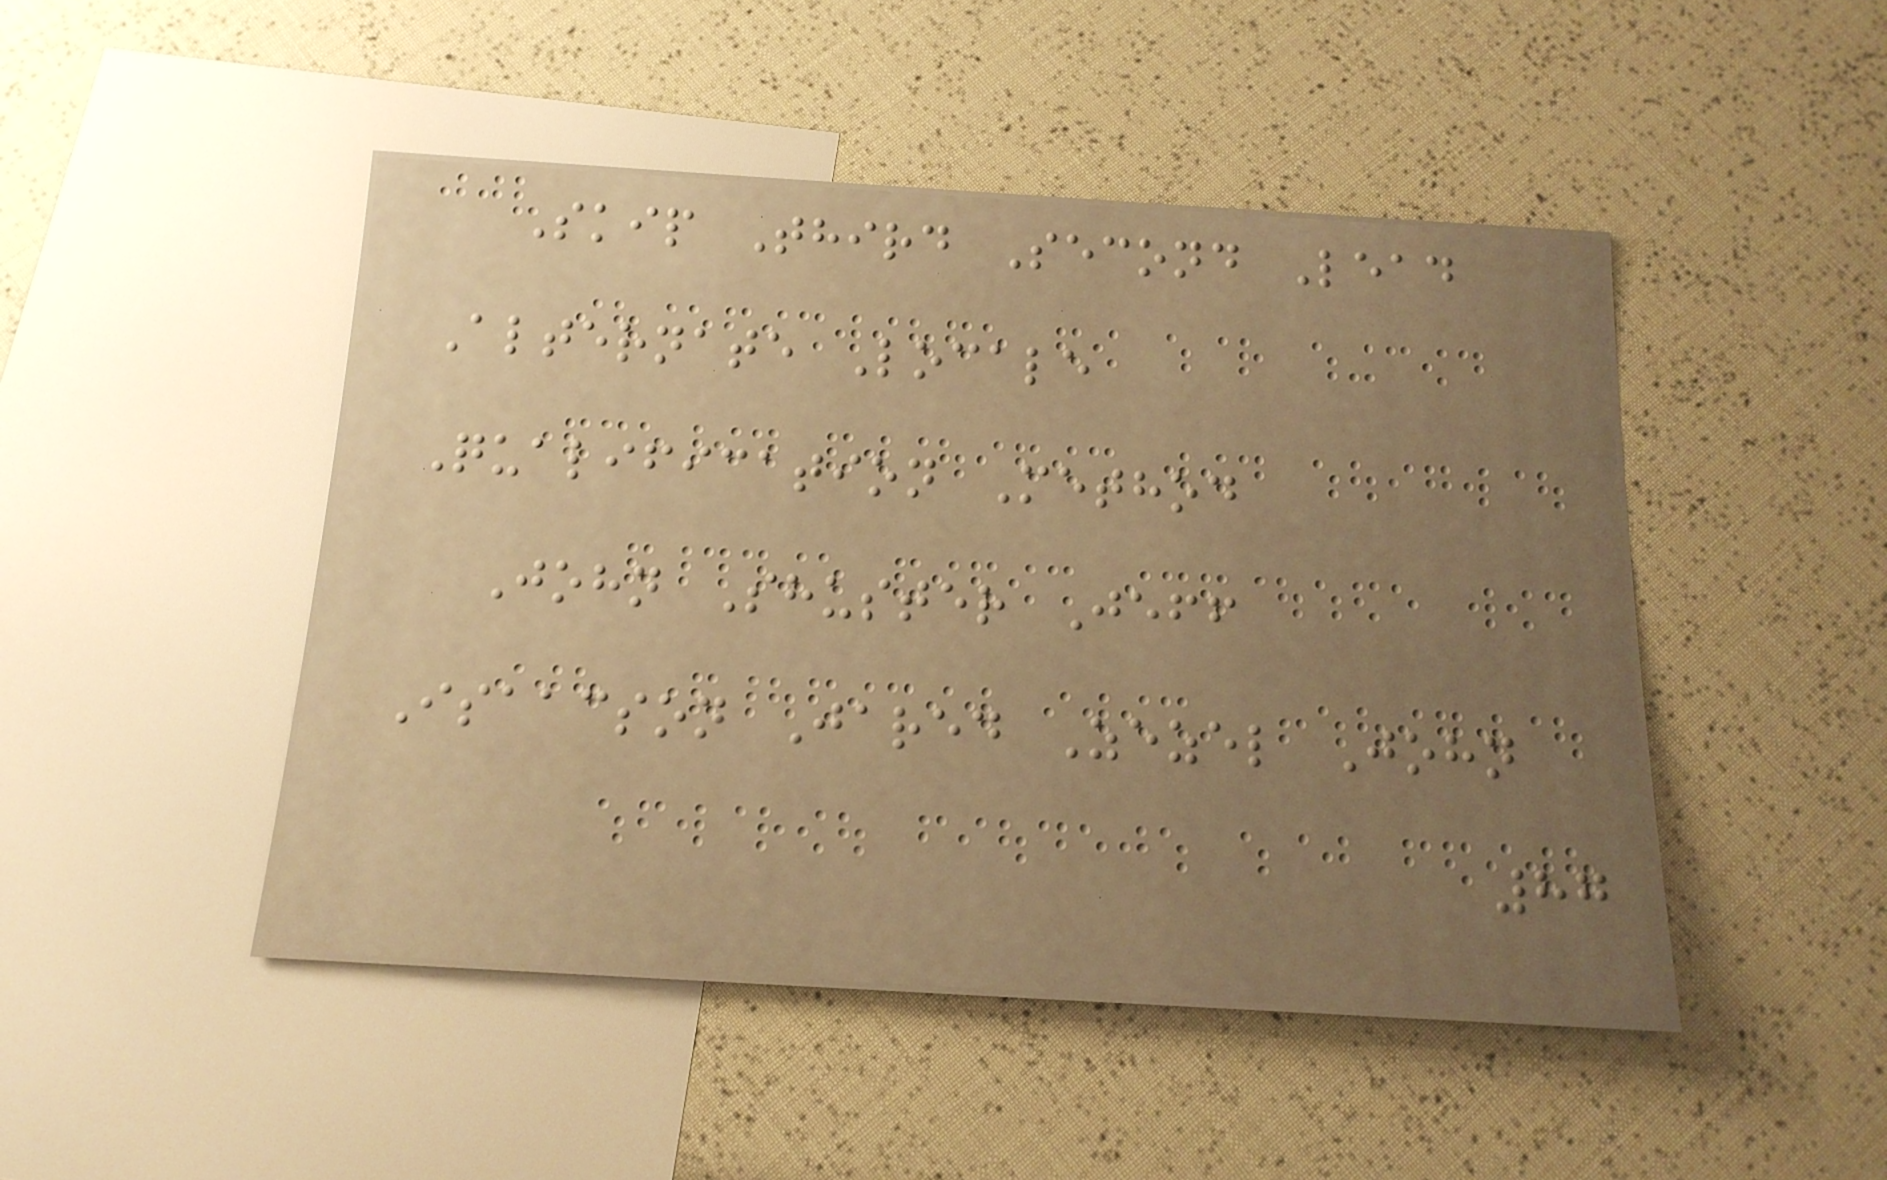Skip Third Second Lead
Alternate Locale
Qualification Method
John Shuster Jeff
Isaacson Jared Zezel John
87
